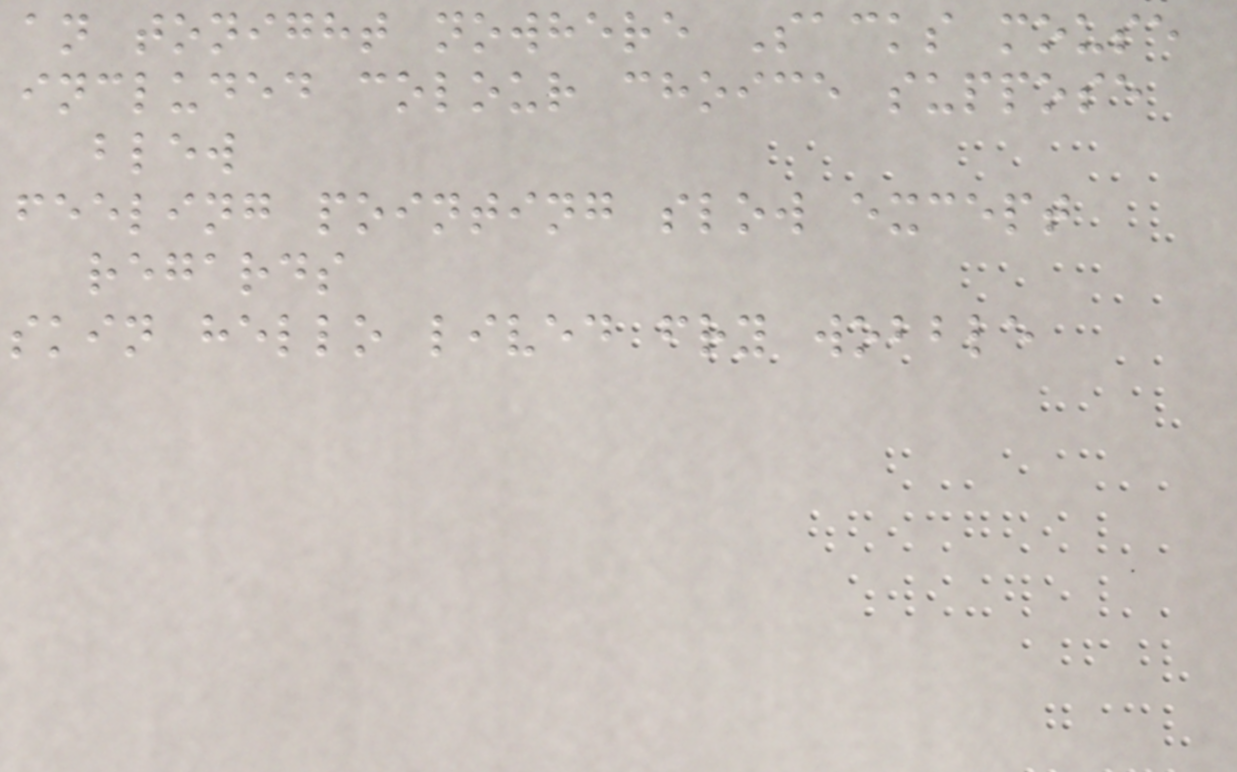an tonight nowhere Sacks mouse
included colour choice suppose
blew
feeling pointing slow except
regards
skin hello lived fry wobble
